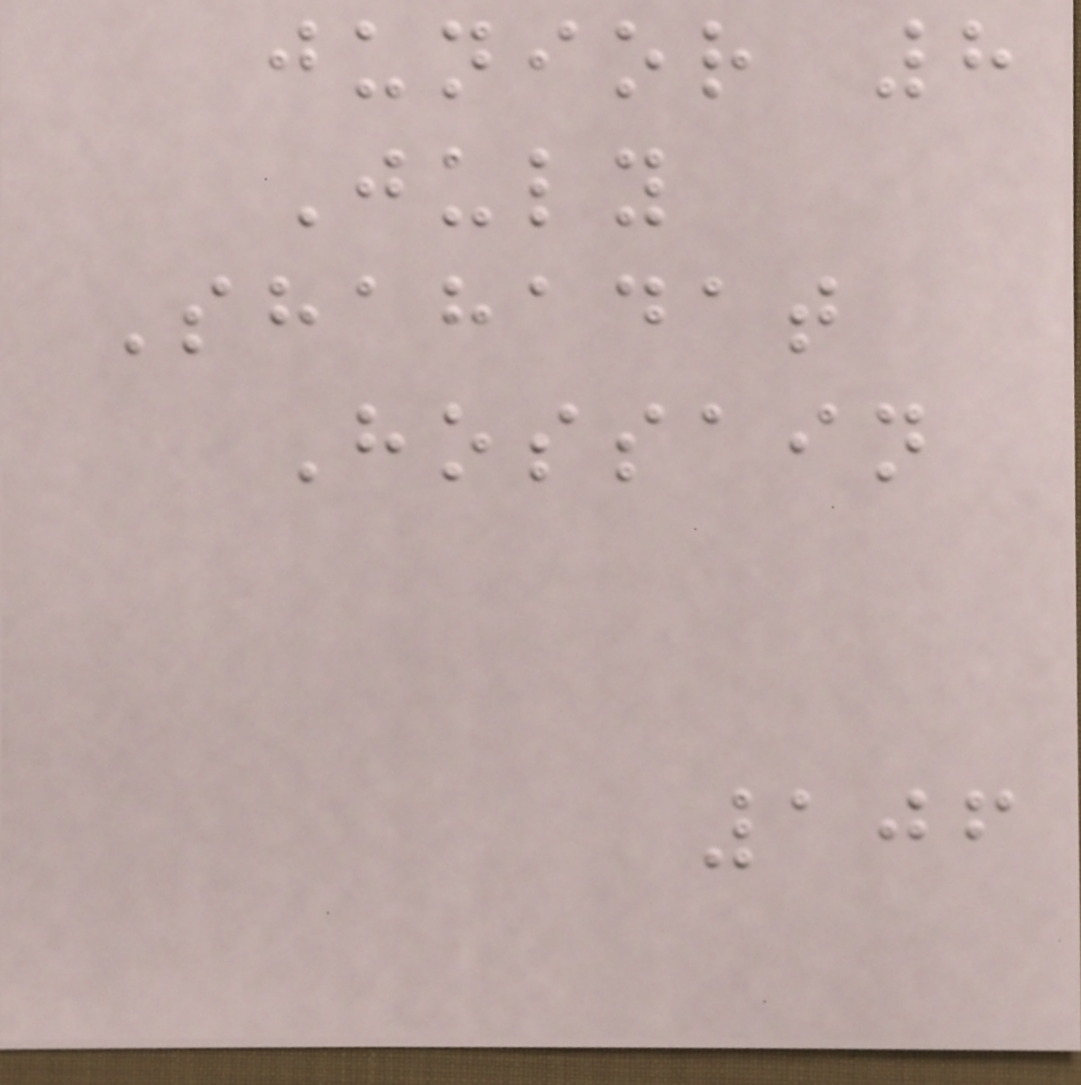junior 8
July
Shahadat
Hossain
106
